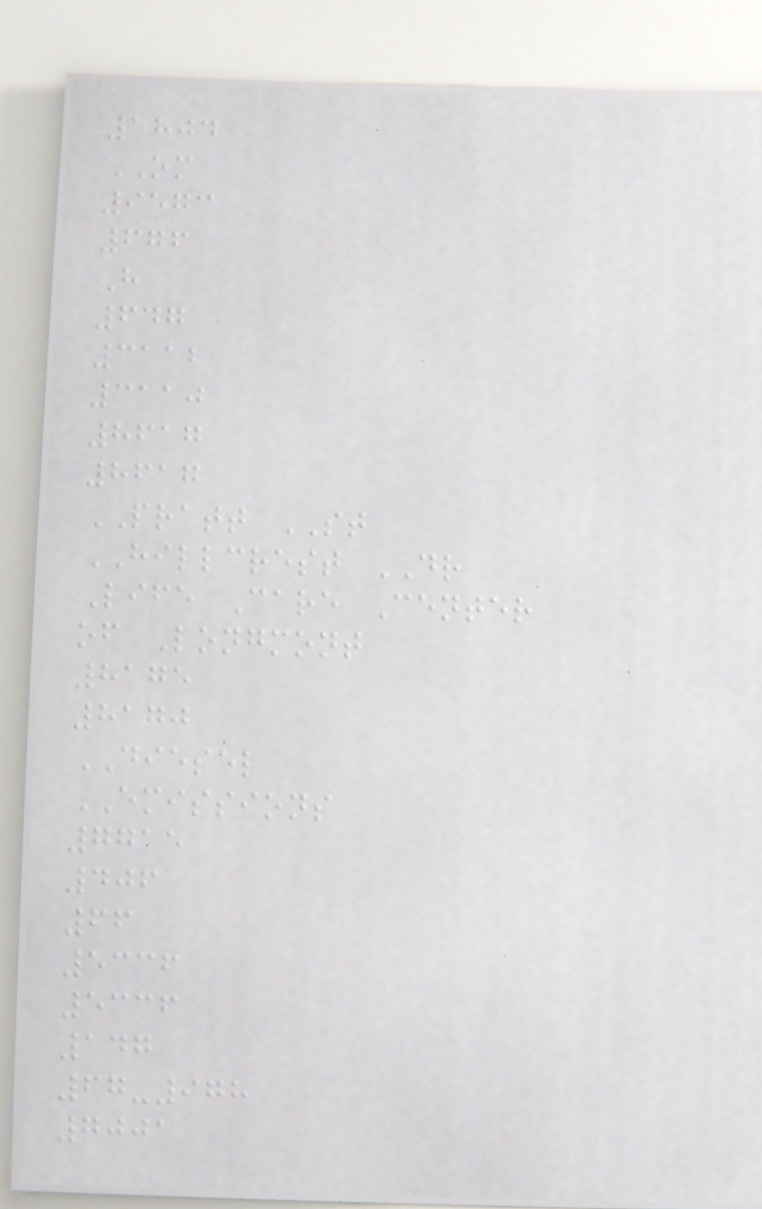1804
OM
9573
676
H
647
3112
3110
8617
8617
PRATT ST
HILLCREST DR
Life Care Center
of Longmont
8175
8170
DIESEL
EMISSIONS
7715
406
66
5336
5336
147
67-978
7001
